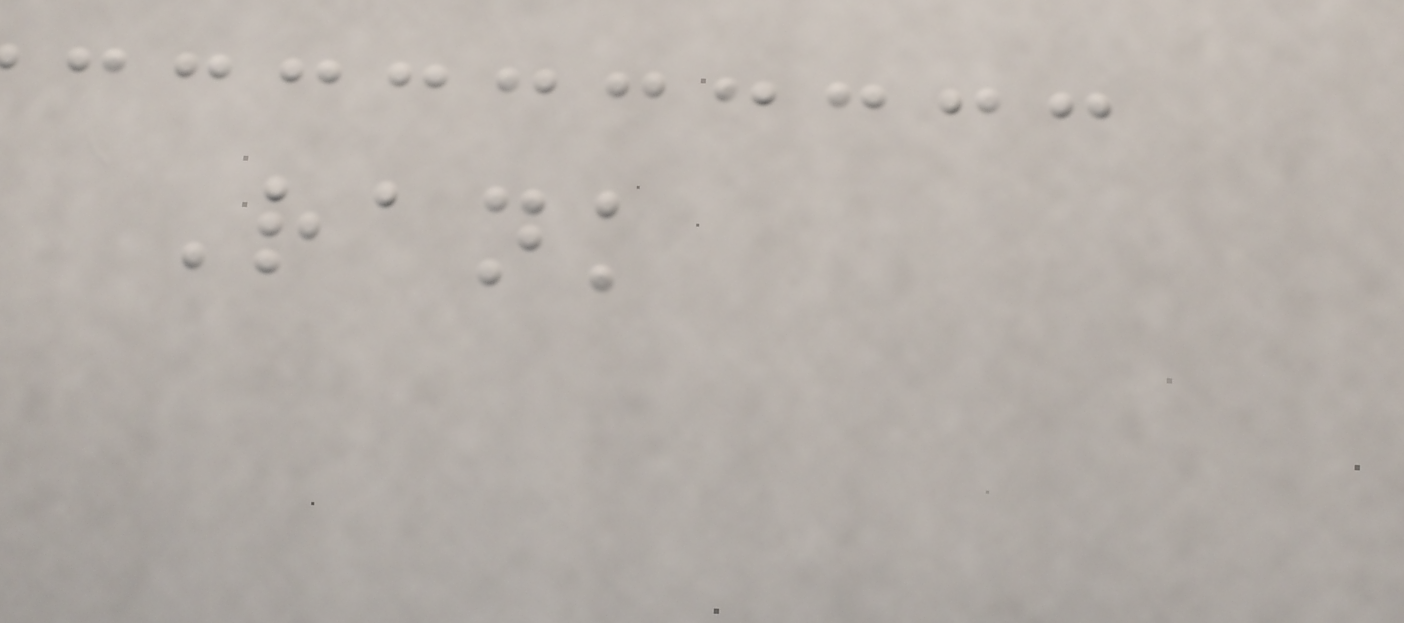Rank
